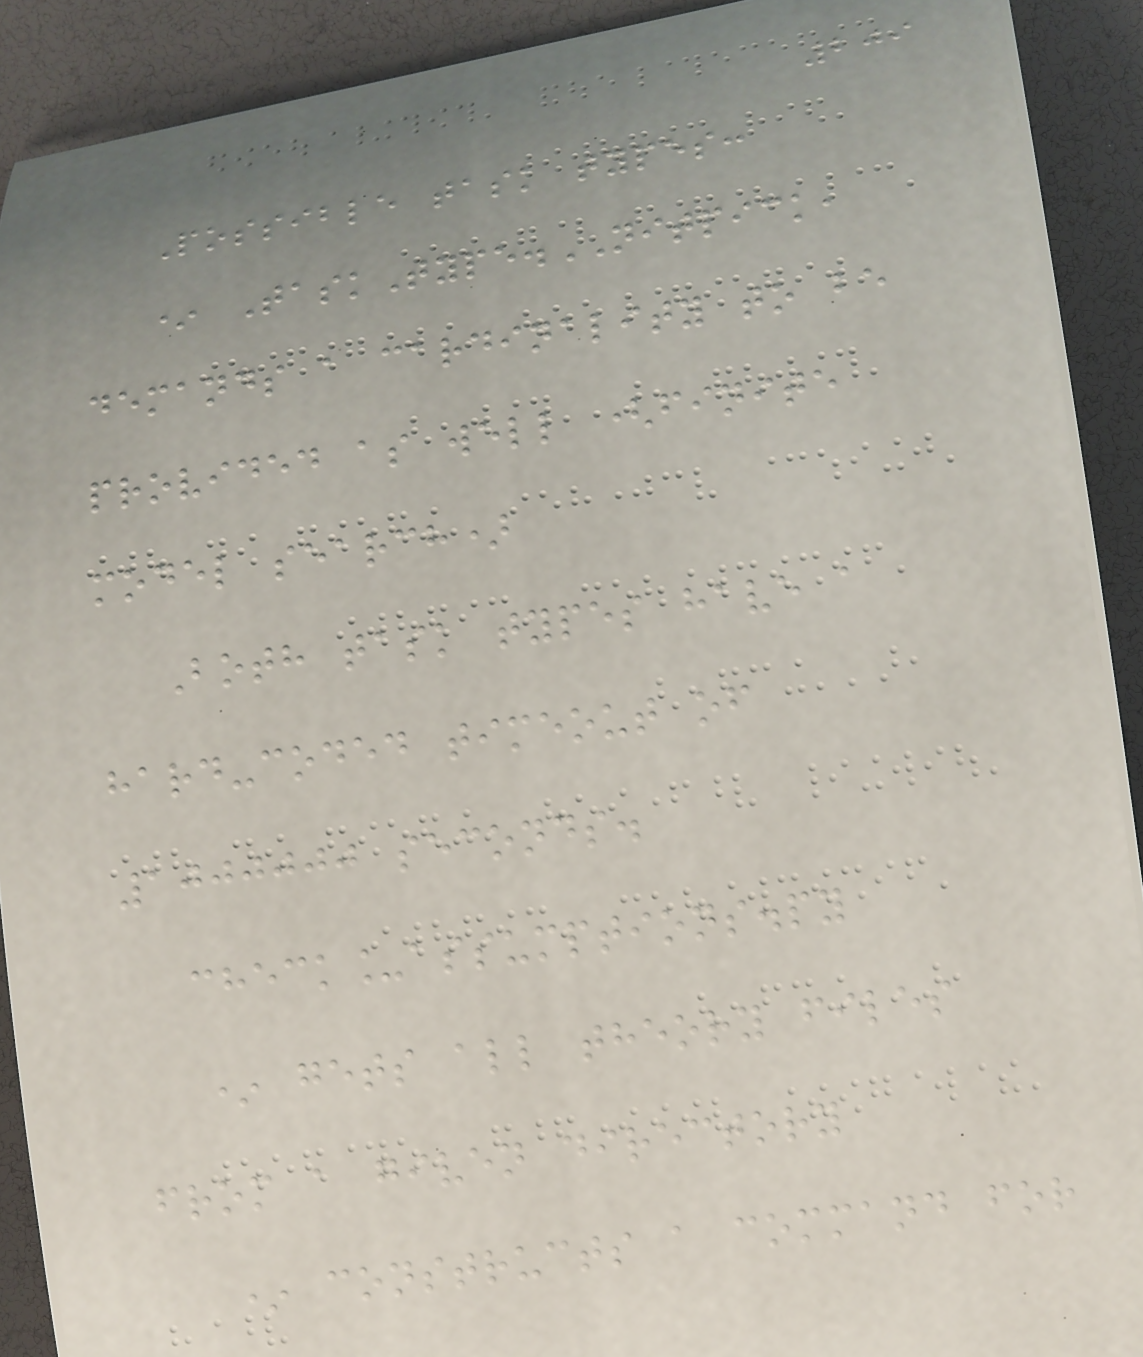209
Possible task types:
* TaskType.NITPICK,
demands a cardinality to be
provided as well (finite
model search)
Both task types have a
hard-coded timeout of
1000000 seconds.
check_assumptions.py
* gets all theory files
from a given directory
* constructs a command for
